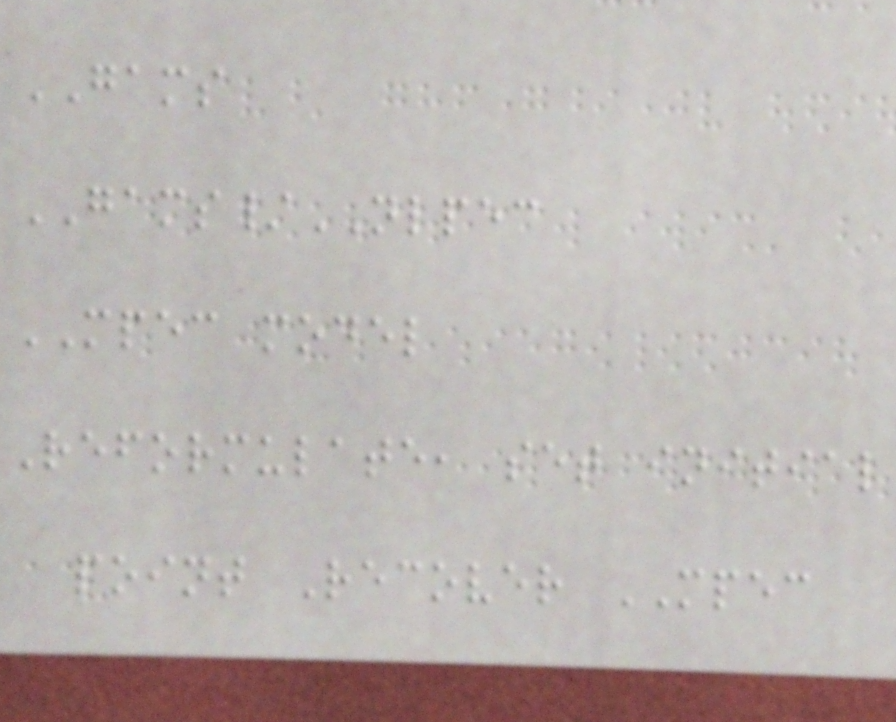GAMS
GAMS/NLPEC
MPEC model
Reformulate, set initial
point Recover MPEC
